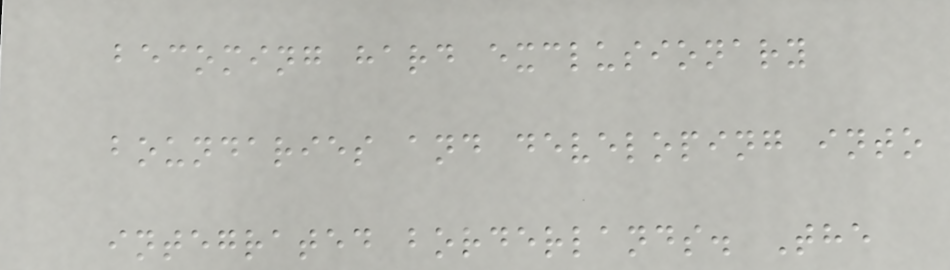becoming hard exclusionary
boundaries and developing into
integrated borderlands. The
